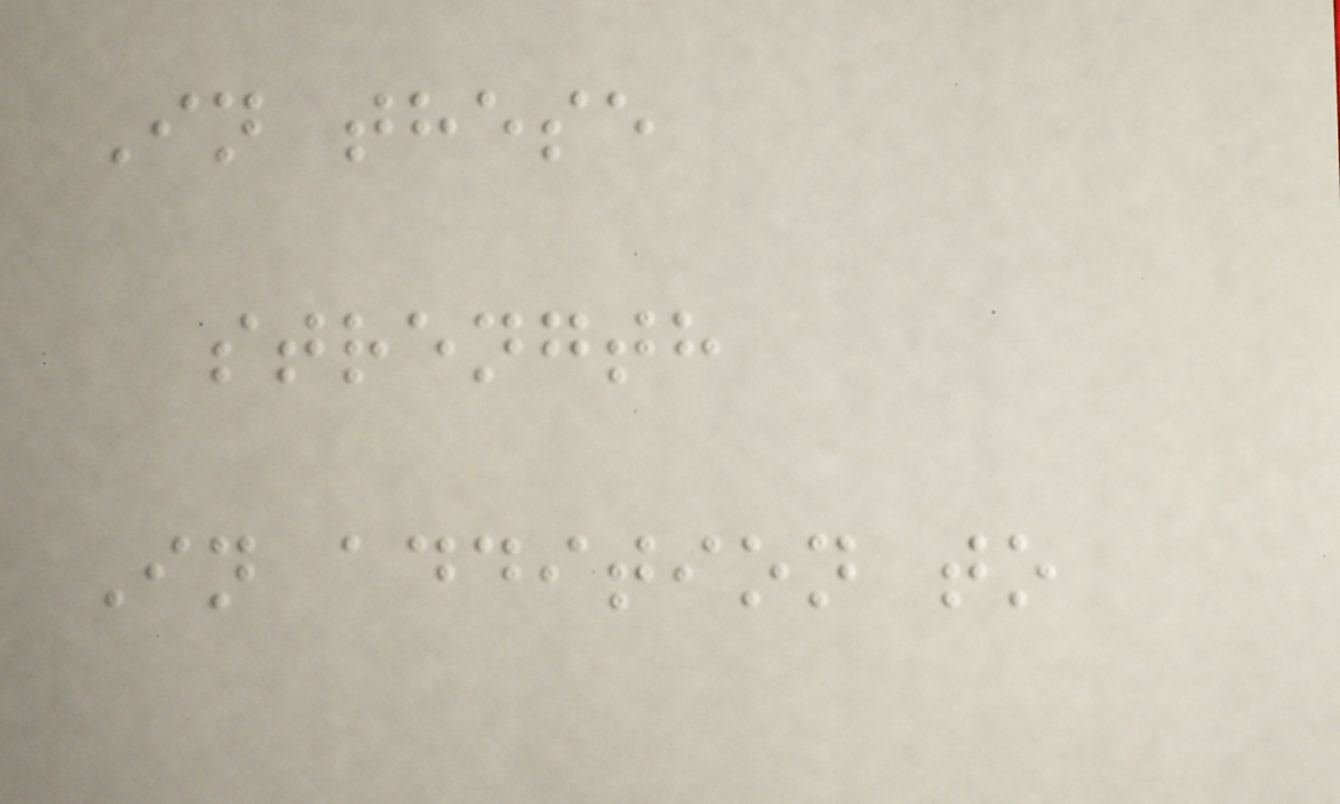In these
strength
In addition to
